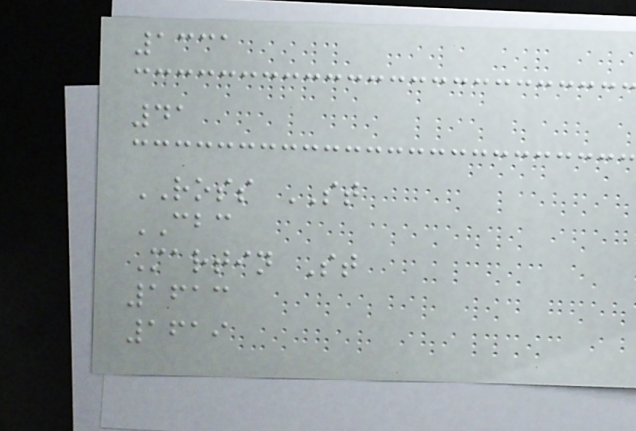1331
41
ROSS ST
CBC
Martin St
1613
1619
